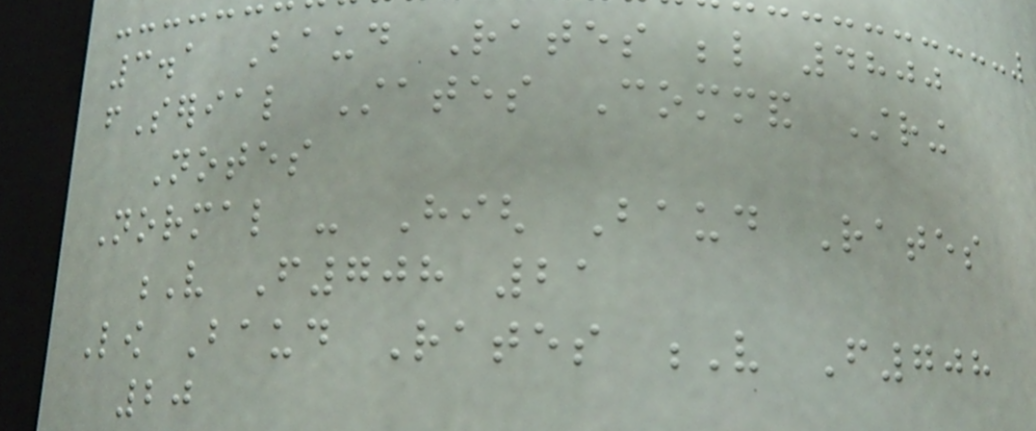3.1 Baud Rates below 4800
fSerial States Command String
Notes
Normal - High Baud Rates
V F708 21
Low Baud Rates V F708
20
